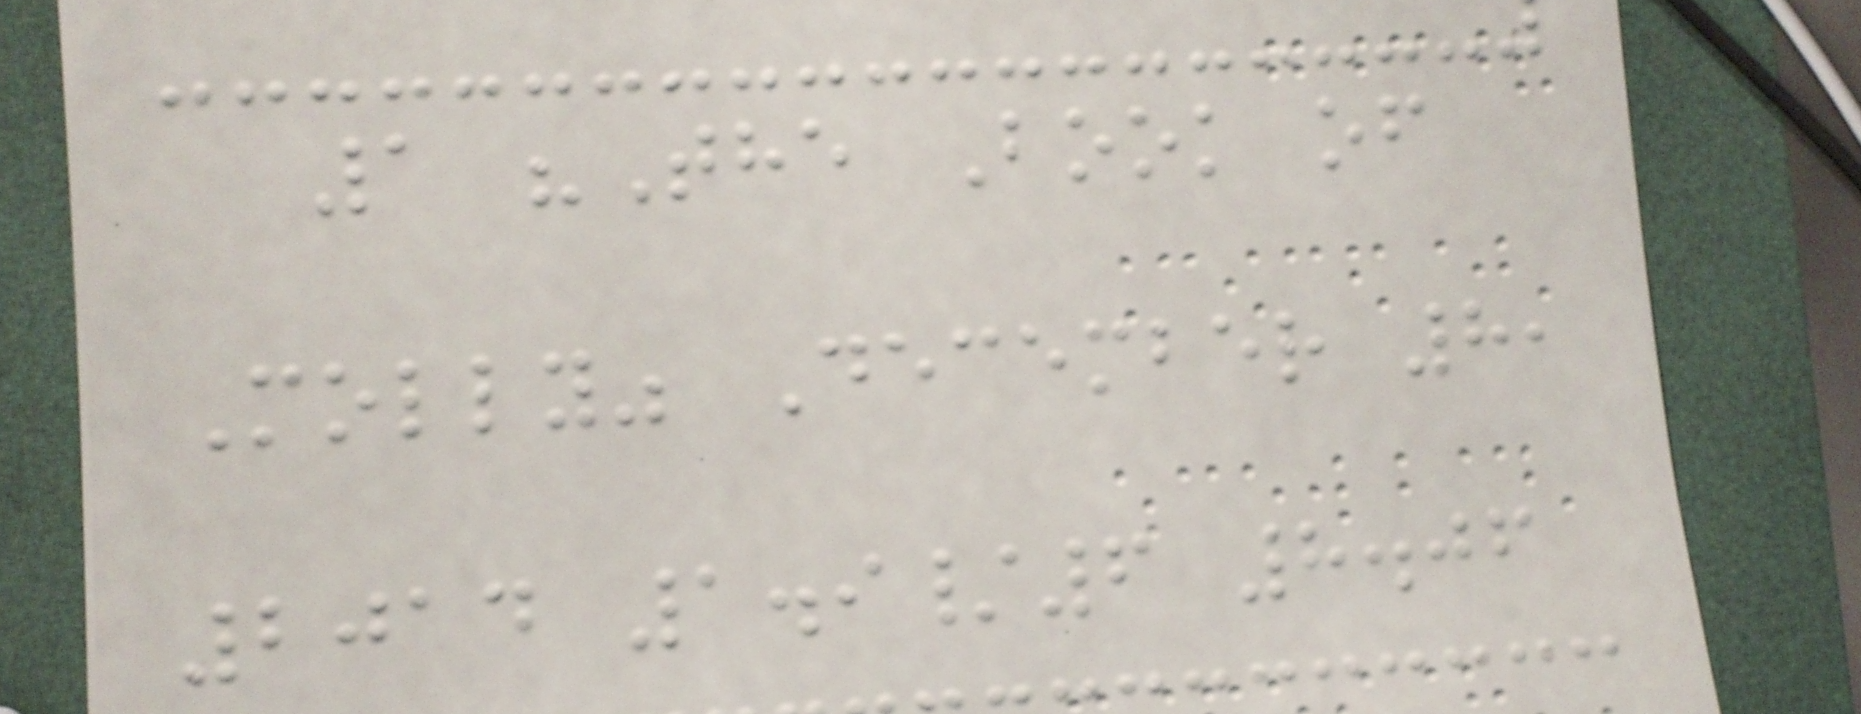1 "The Book of
Molly" December 8,
2014 1.9/6 8.06
